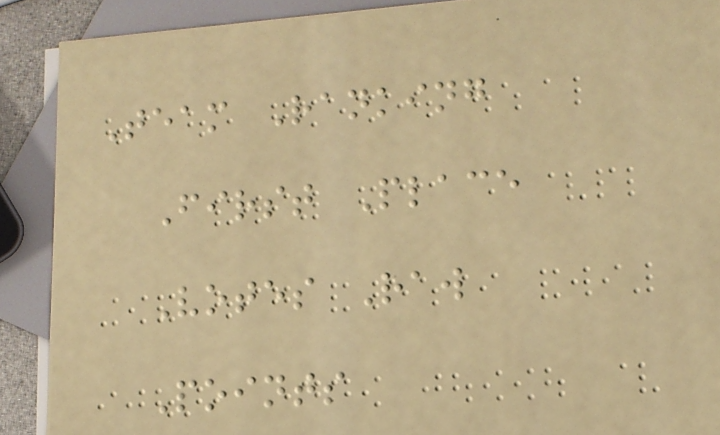Team Ranking
First Place
Votes Raw
Points
